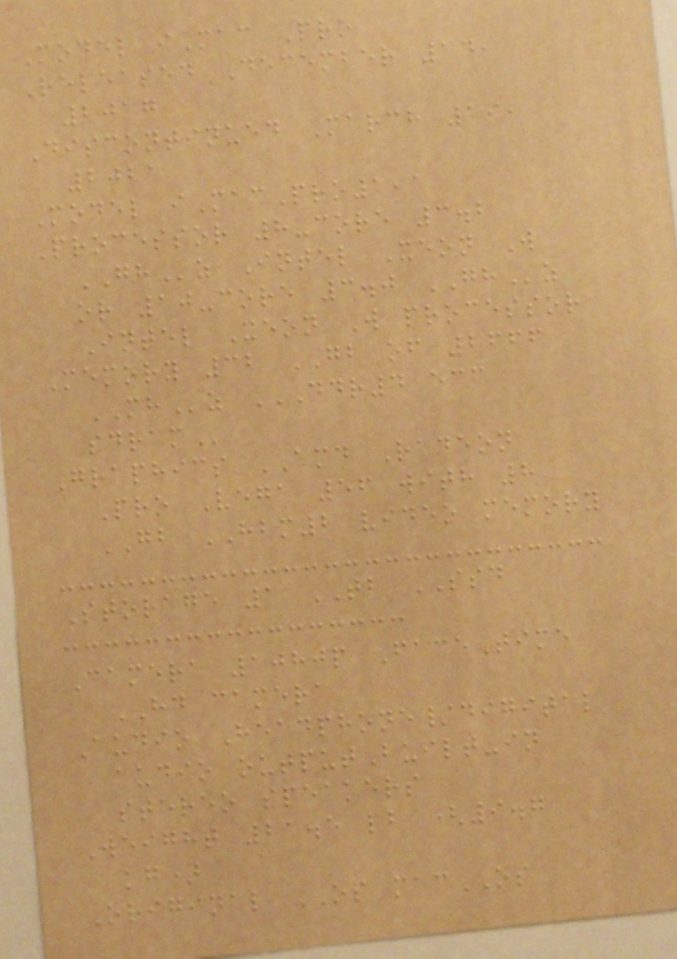Model iMac Pro
Released December 14,
2017
Discontinued March 19,
2021
Model iMacPro1,1
Processor 8-core 3.2
GHz Intel Xeon W
or 10-core 3.0 GHz
Intel Xeon W processor
Memory 32 GB of 2666
MHz DDR4 ECC
SDRAM
Graphics AMD Radeon
Pro Vega 56 with 8
GB HBM2 video memory
Storage 1 TB SSD
Camera 1080p FaceTime
HD camera
Audio Headphone/digital
audio outputBuilt-in
stereo speakers
Weight 21.5 lb (9.7
kg)
Original OS macOS
